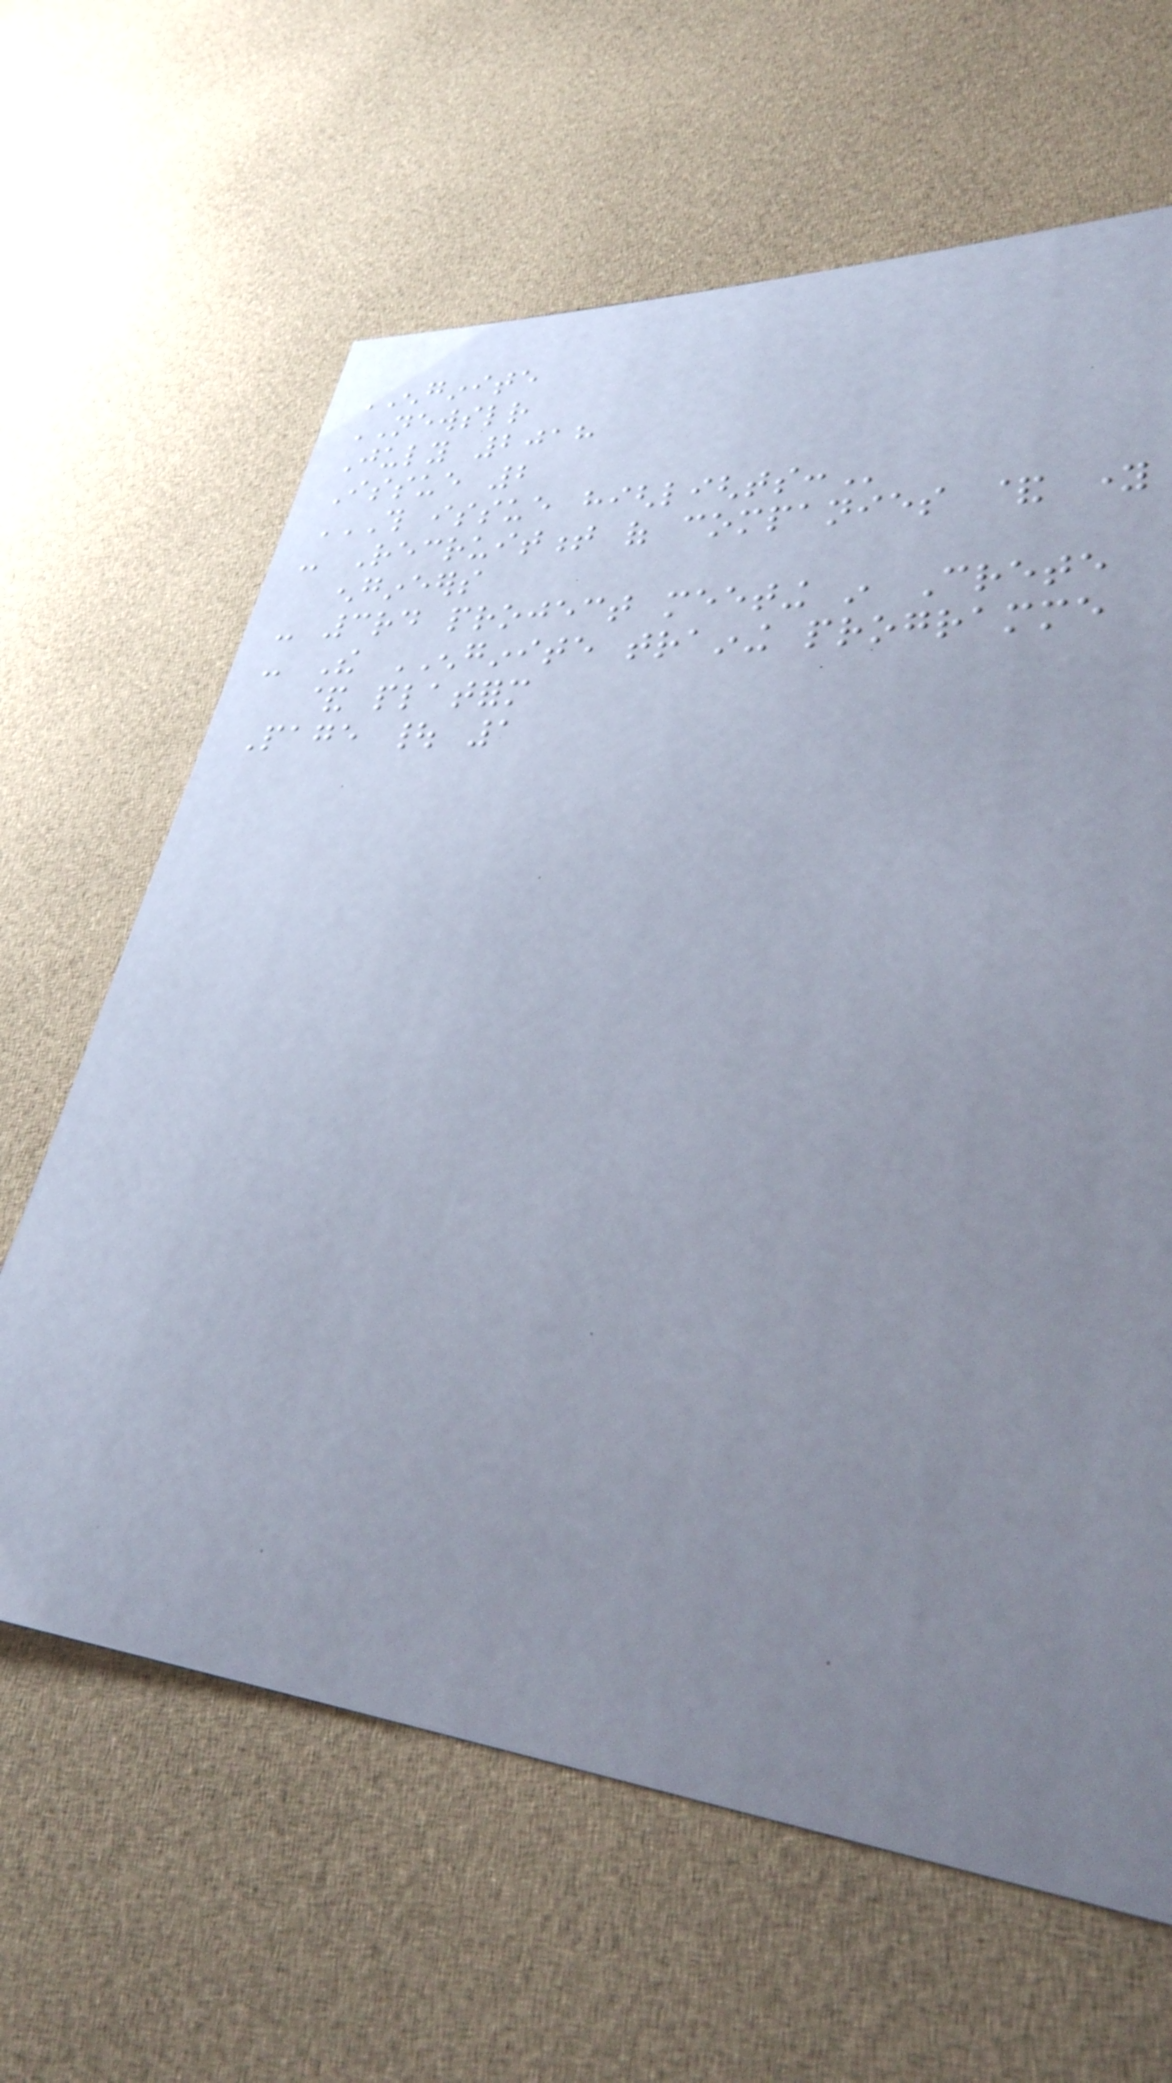ENGINITE
NEWSLETTER
July 2018
Issue 2
THIS ISSUE HIGHLIGHTS:
- Recruitment of companies & young
engineers
- 3rd project meeting in Crete
- The ENGINITE training programme
& platform
Page | 1
